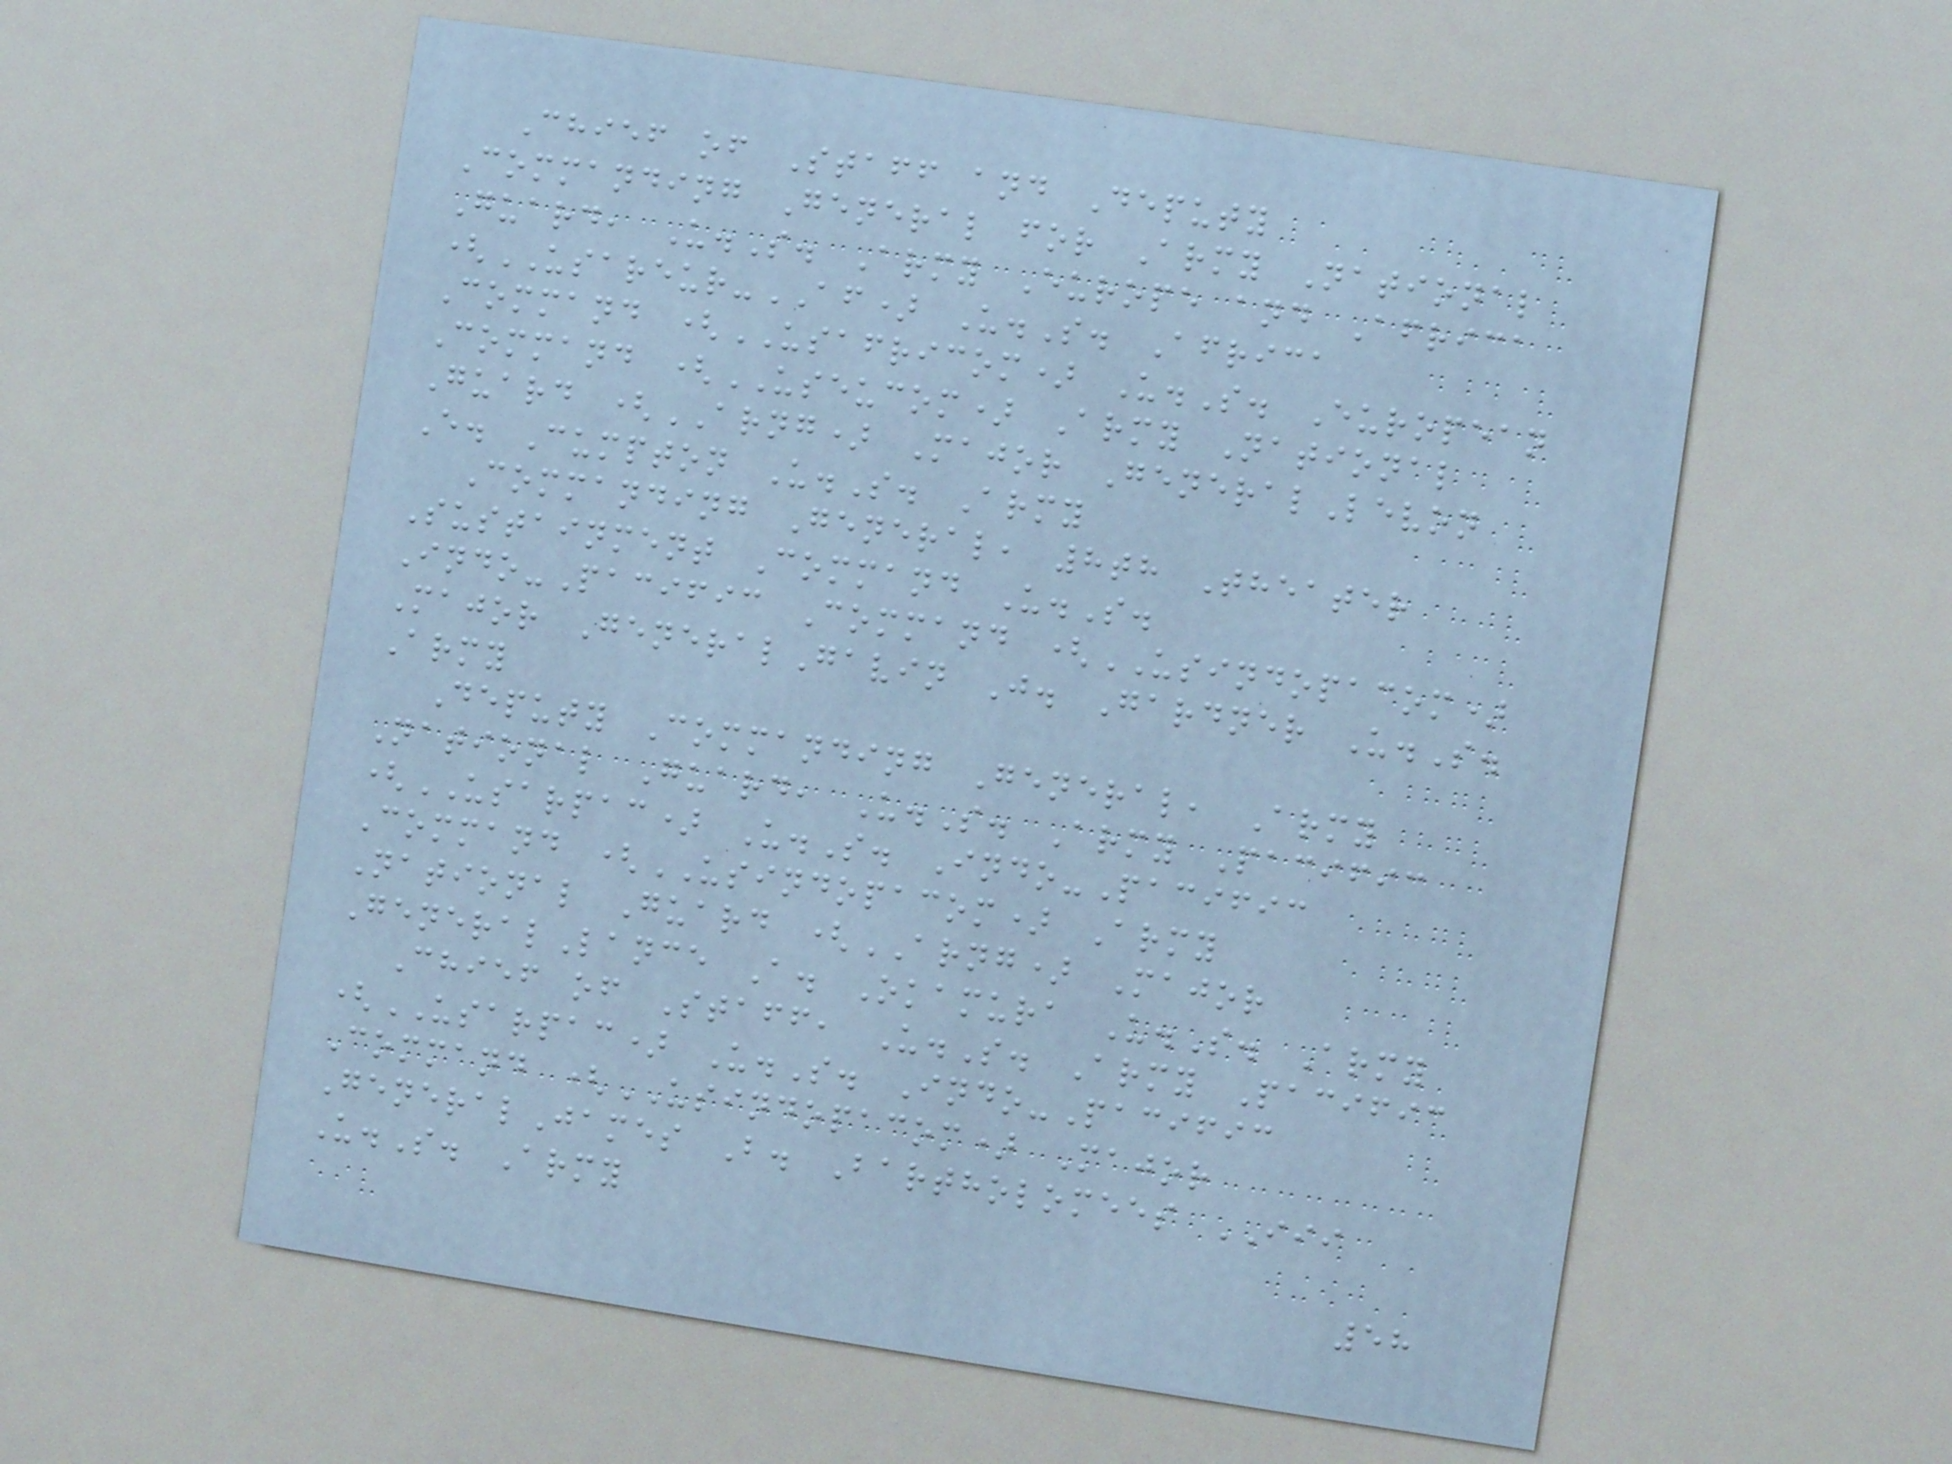Chief of Staff and Deputy
Commanding General for Army National
Guard, U.S. Army Europe and Africa
(USAREUR-AF) U.S. Africa
Command (USAFRICOM) U.S. European
Command (USEUCOM) Army National
Guard (ARNG) Major GeneralLevon
E. Cumpton U.S. Army
Commanding General, 8th Theater
Sustainment Command U.S.
Indo-Pacific Command (USINDOPACOM)
Major GeneralGavin J. Gardner U.S.
Army
Deputy Commanding General, Army
National Guard, U.S. Army Pacific
(USARPAC) U.S. Indo-Pacific
Command (USINDOPACOM) Army
National Guard (ARNG) Major
GeneralLance A. Okamura U.S. Army
Chief of Staff, U.S. Army Pacific
(USARPAC) U.S. Indo-Pacific
Command (USINDOPACOM) Major
GeneralJames B. Bartholomees III
U.S. Army
58
